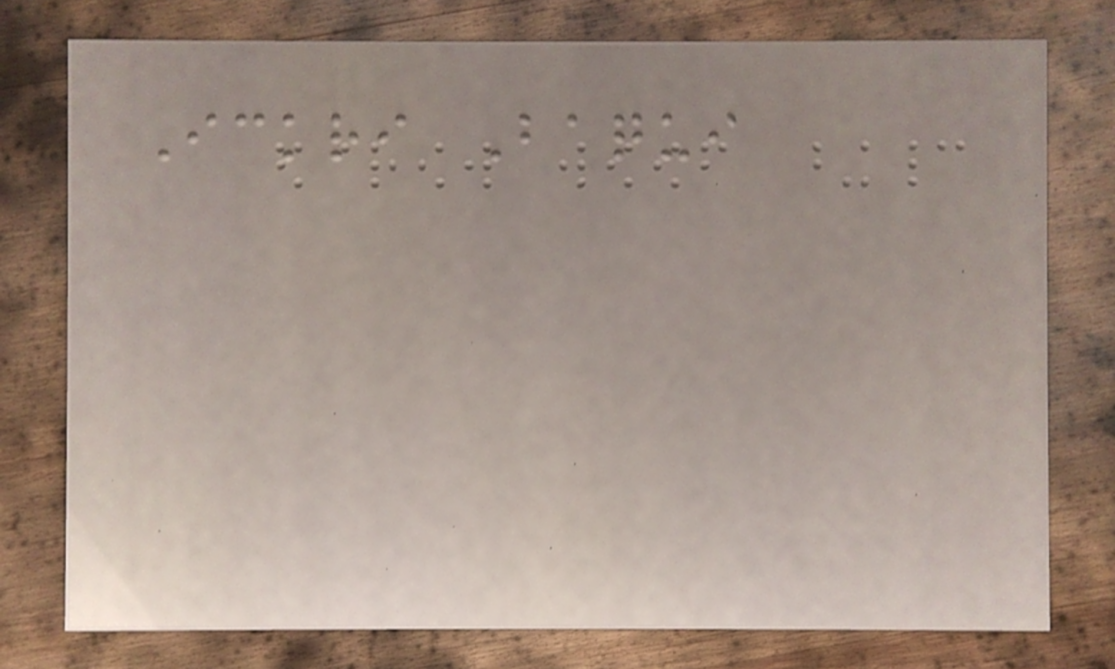Ickri Baqui
